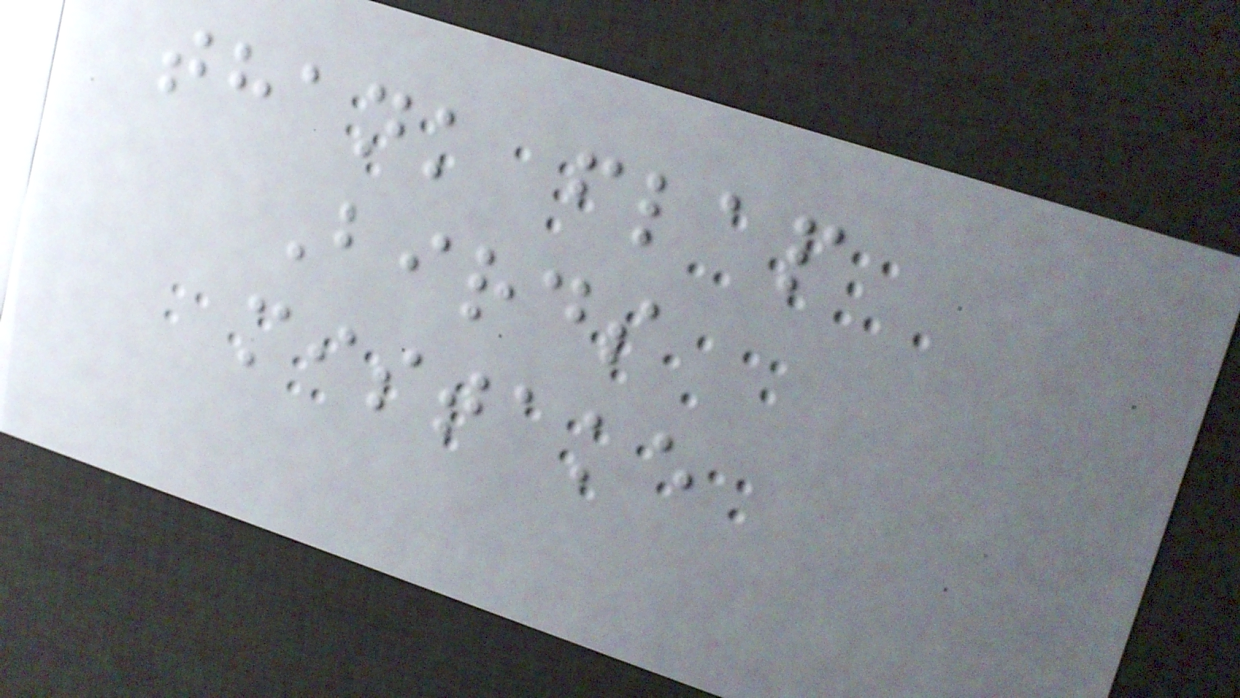thank flap
Birds
mistake
